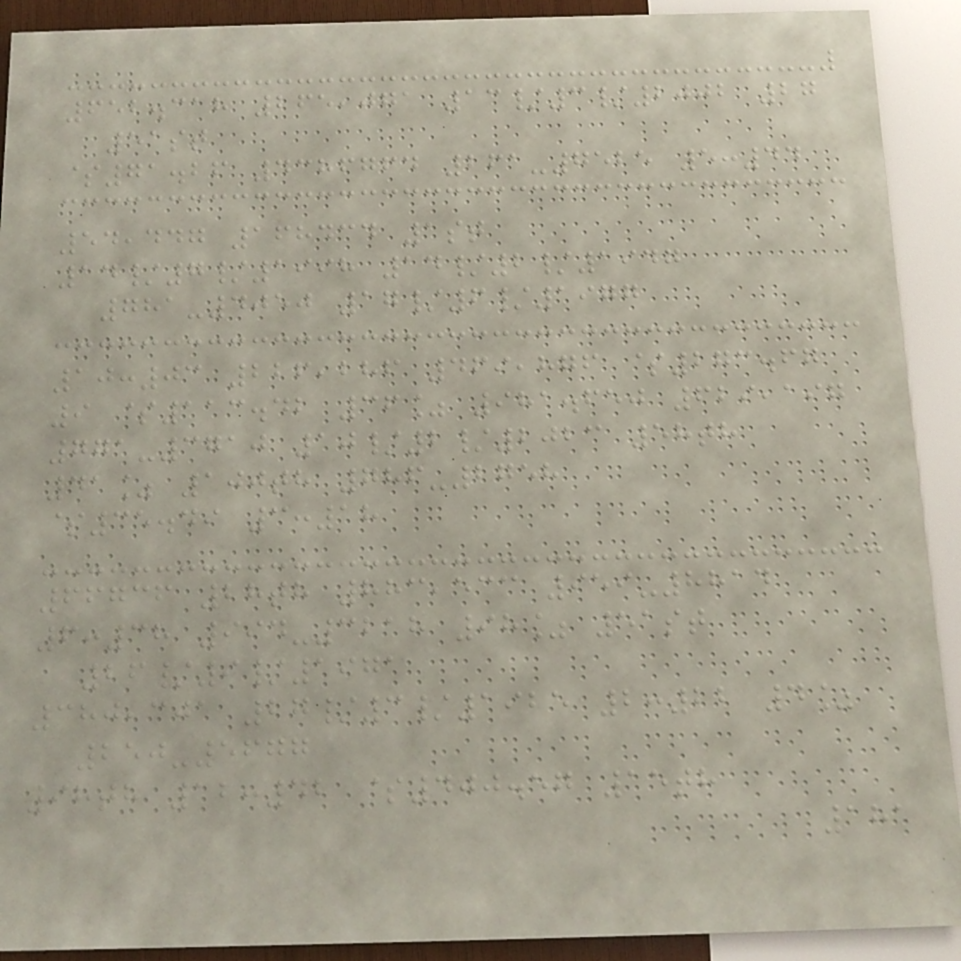652.318 265,071 13/3/2002 27
51st
$71.26 4386764 261-7525 5:44
54,447 168434 1st
14/7/1998 14/2/1947
781-4050 17/6/1977
10:03 226,286 469,876 $273.67
9 $113.42 36% 981.650 629,197
771-3710 10/2/2023 58th
41% 100th 786-2758
$35.49 3:18
66736 28th 883,533 959-8814
6:38 994-3218 98% 51st
26/9/1971
380,301 27/3/1925 2:22 4%
250-5677
98th 12:42 $400.57 15th
181
